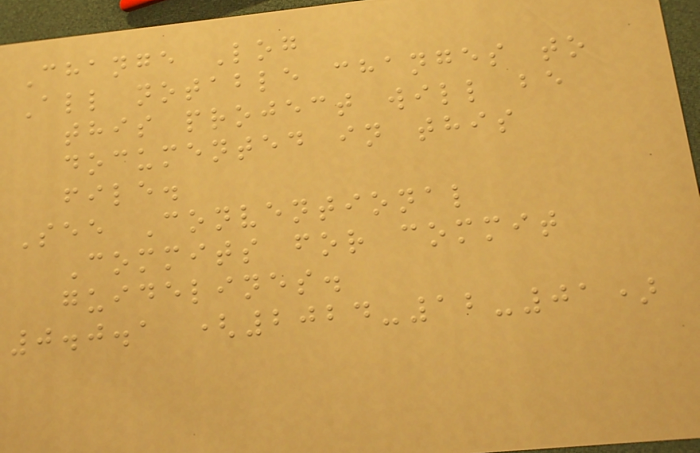Change Log
All notable changes to
this project will be
documented in this
file.
See Conventional
Commits for commit
guidelines.
0.0.1 (2024-12-01)
